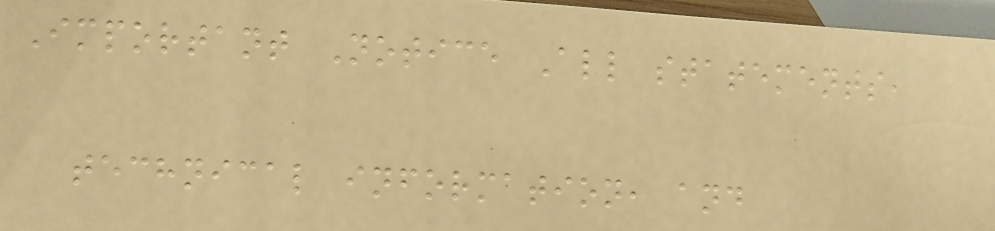Important Notice All statements,
technical information, and
